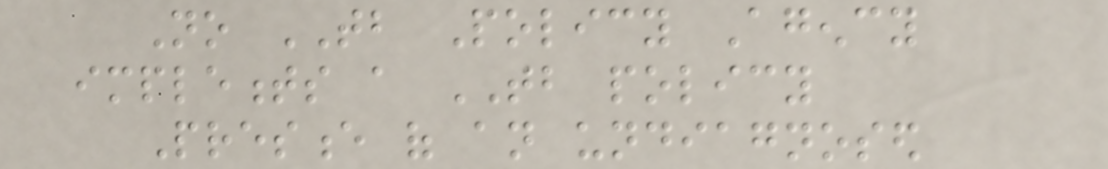No TB Policy Agency
implements a TB policy
Presence of an undiagnosed
